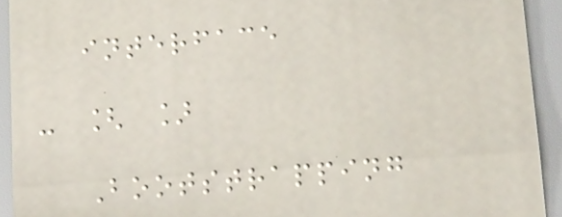interface
- [ ]
Bootstrapping
